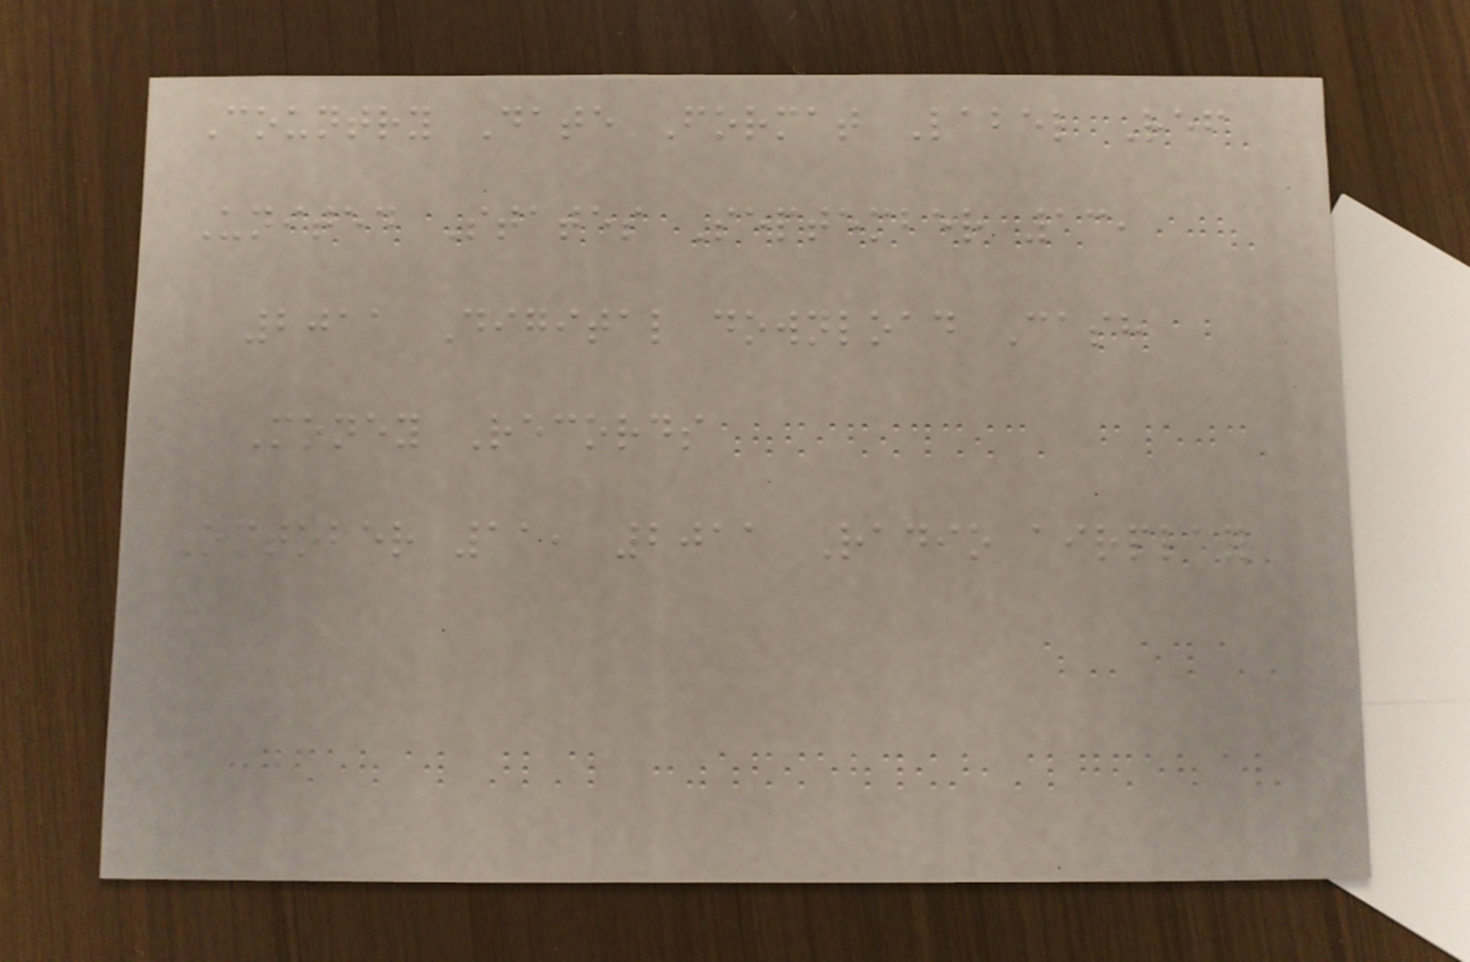Country Date Format Label Ref
United States September 13,
2011 Digital download Cash
Money Records
October 11, 2011 Radio airplay
